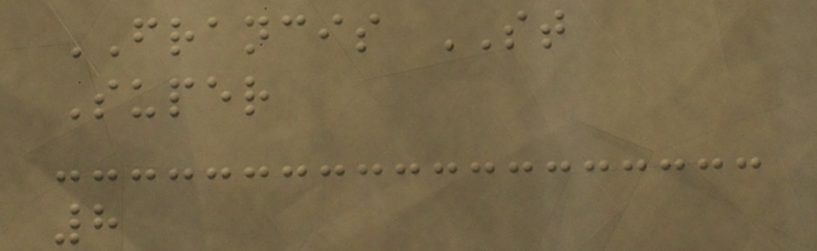FRANCIS ST
Super
8
